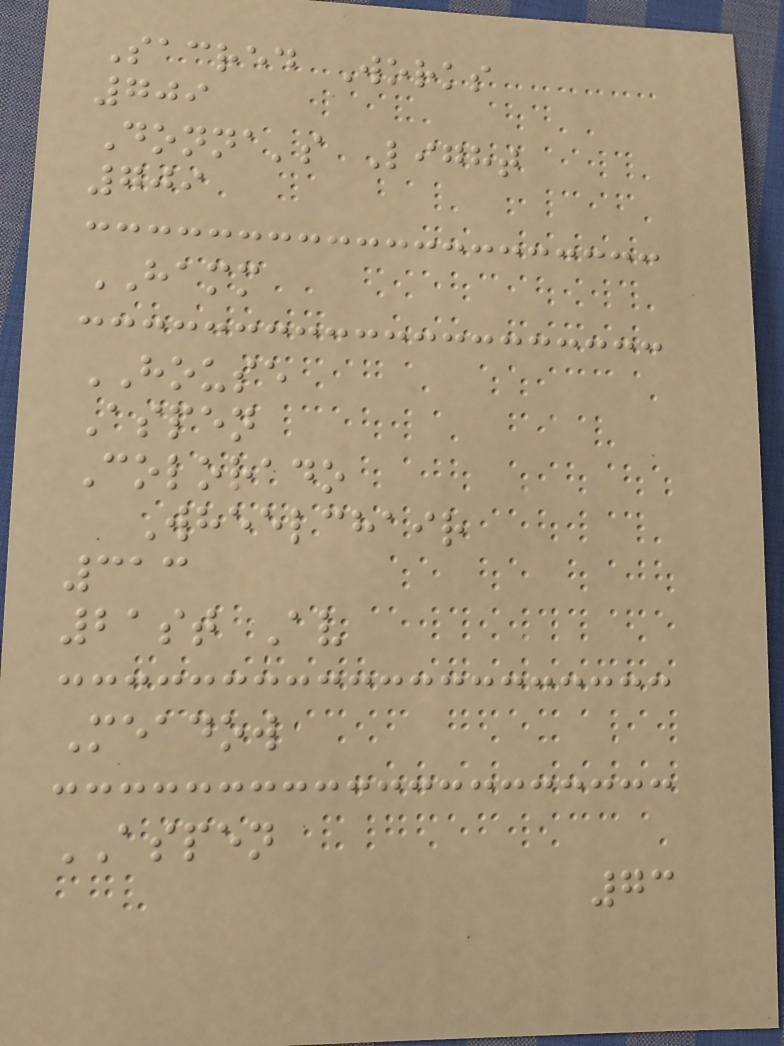Sacred Works
709
Donna's Light
709
HAMM
HOUSE
Aspen
Colorado
Wheelchair
313
21st Av
Meadow
ASPEN
73
